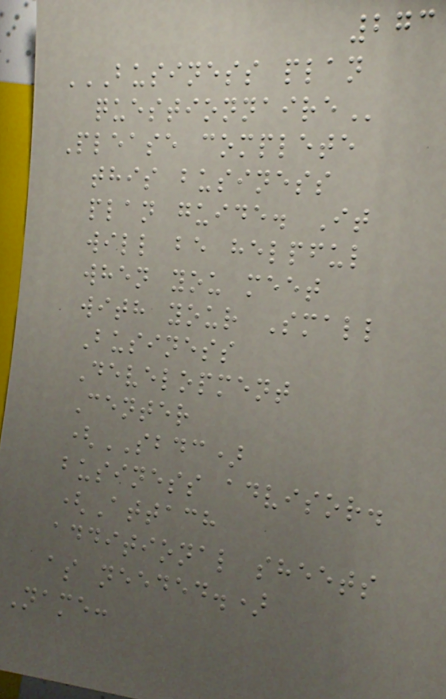273
BUSINESS PLAN
QUESTIONNAIRE
Please complete
this business
plan guide. It
will be helpful
when you meet
with your Small
Business
Development
Center
(SBDC)
business advisor.
(Attach
additional sheets
as needed.)
Name:
